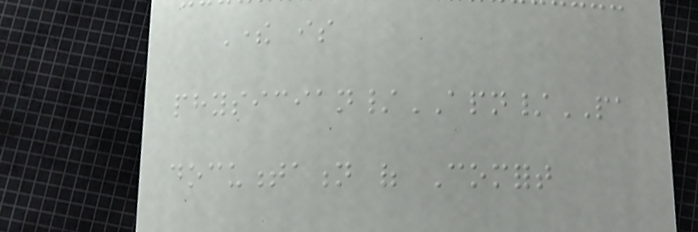There is
physician/APN/PA
documentation of Comfort
